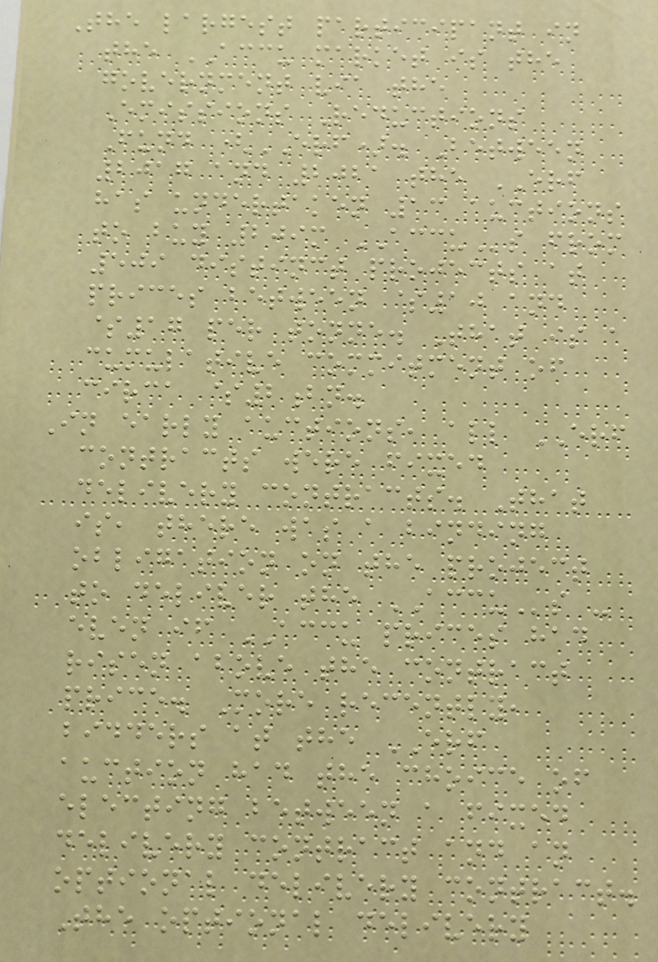The largest participant in
the ACCU market is the
government via the
Emissions Reductions
Fund (ERF). Between
2017 and 2021 the ERF
has undertaken 13 auctions
to buy 209m ACCUs from
509 distinct projects at
prices between $10 and
$17 per tonne. That is a
cumulative commitment of
circa $2bn.
In early auctions, all ERF
contracts were fixed
delivery contracts. That
is, there was a binding
obligation on the project
to deliver the ACCUs -
even if ACCU prices had
risen above the contract
price. More recently,
bidders at the ERF
auction had the choice of
electing between a fixed
delivery contract and an
optional delivery contract.
The optional delivery
